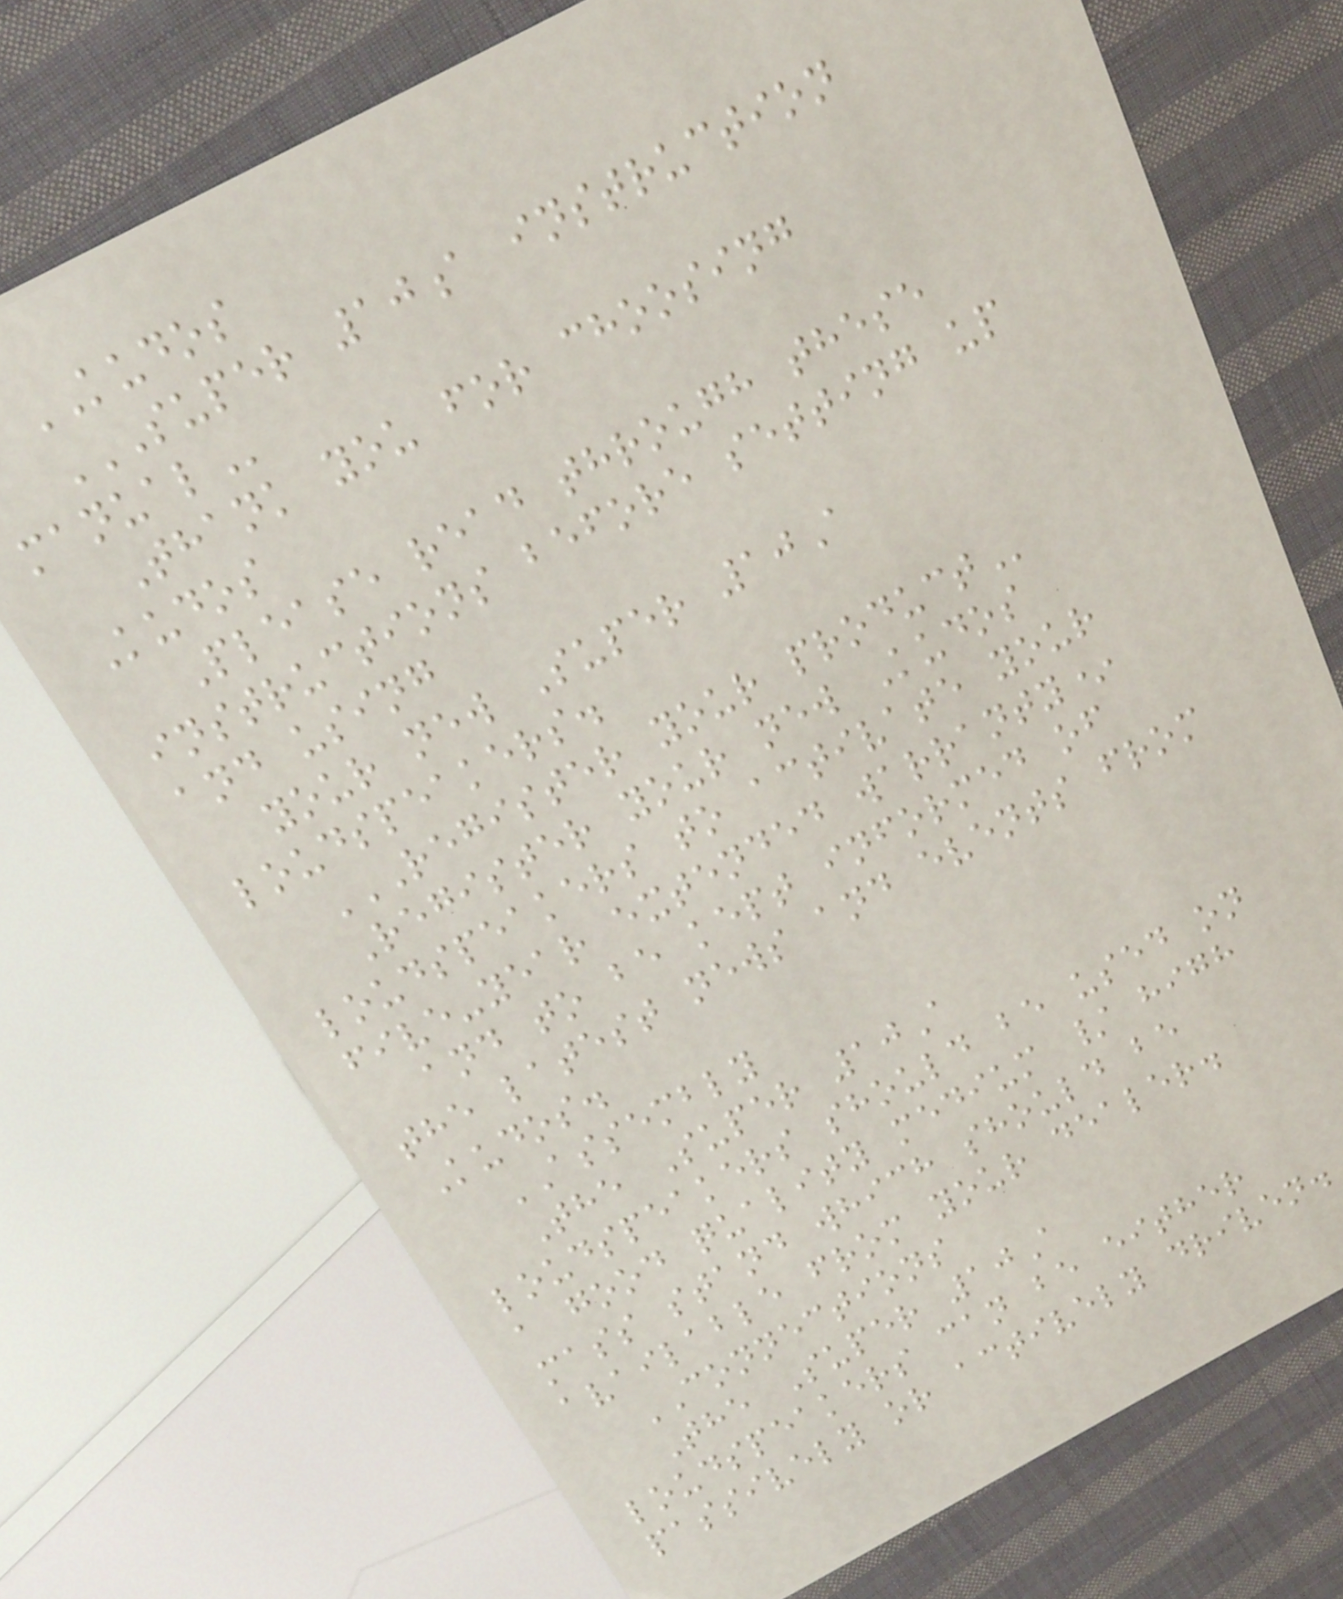KUDOS
SUPER 10A INSTRUCTION
MANUAL
Thank you for choosing
Kudos
Please read through these
instructions before setting up
and using
your new Super 10A
loudspeakers.
REGISTER YOUR PRODUCT
Register your new Kudos
loudspeakers to activate your
five-year extended warranty*
and to be kept informed of
the latest news and events from
Kudos.
ASSEMBLY
The Super 10A
loudspeakers should be used on
a good quality medium / high
mass stand which should be
available from your dealer.
CONNECTIONS
The Super 10A
loudspeakers can be either
passively or actively driven.
